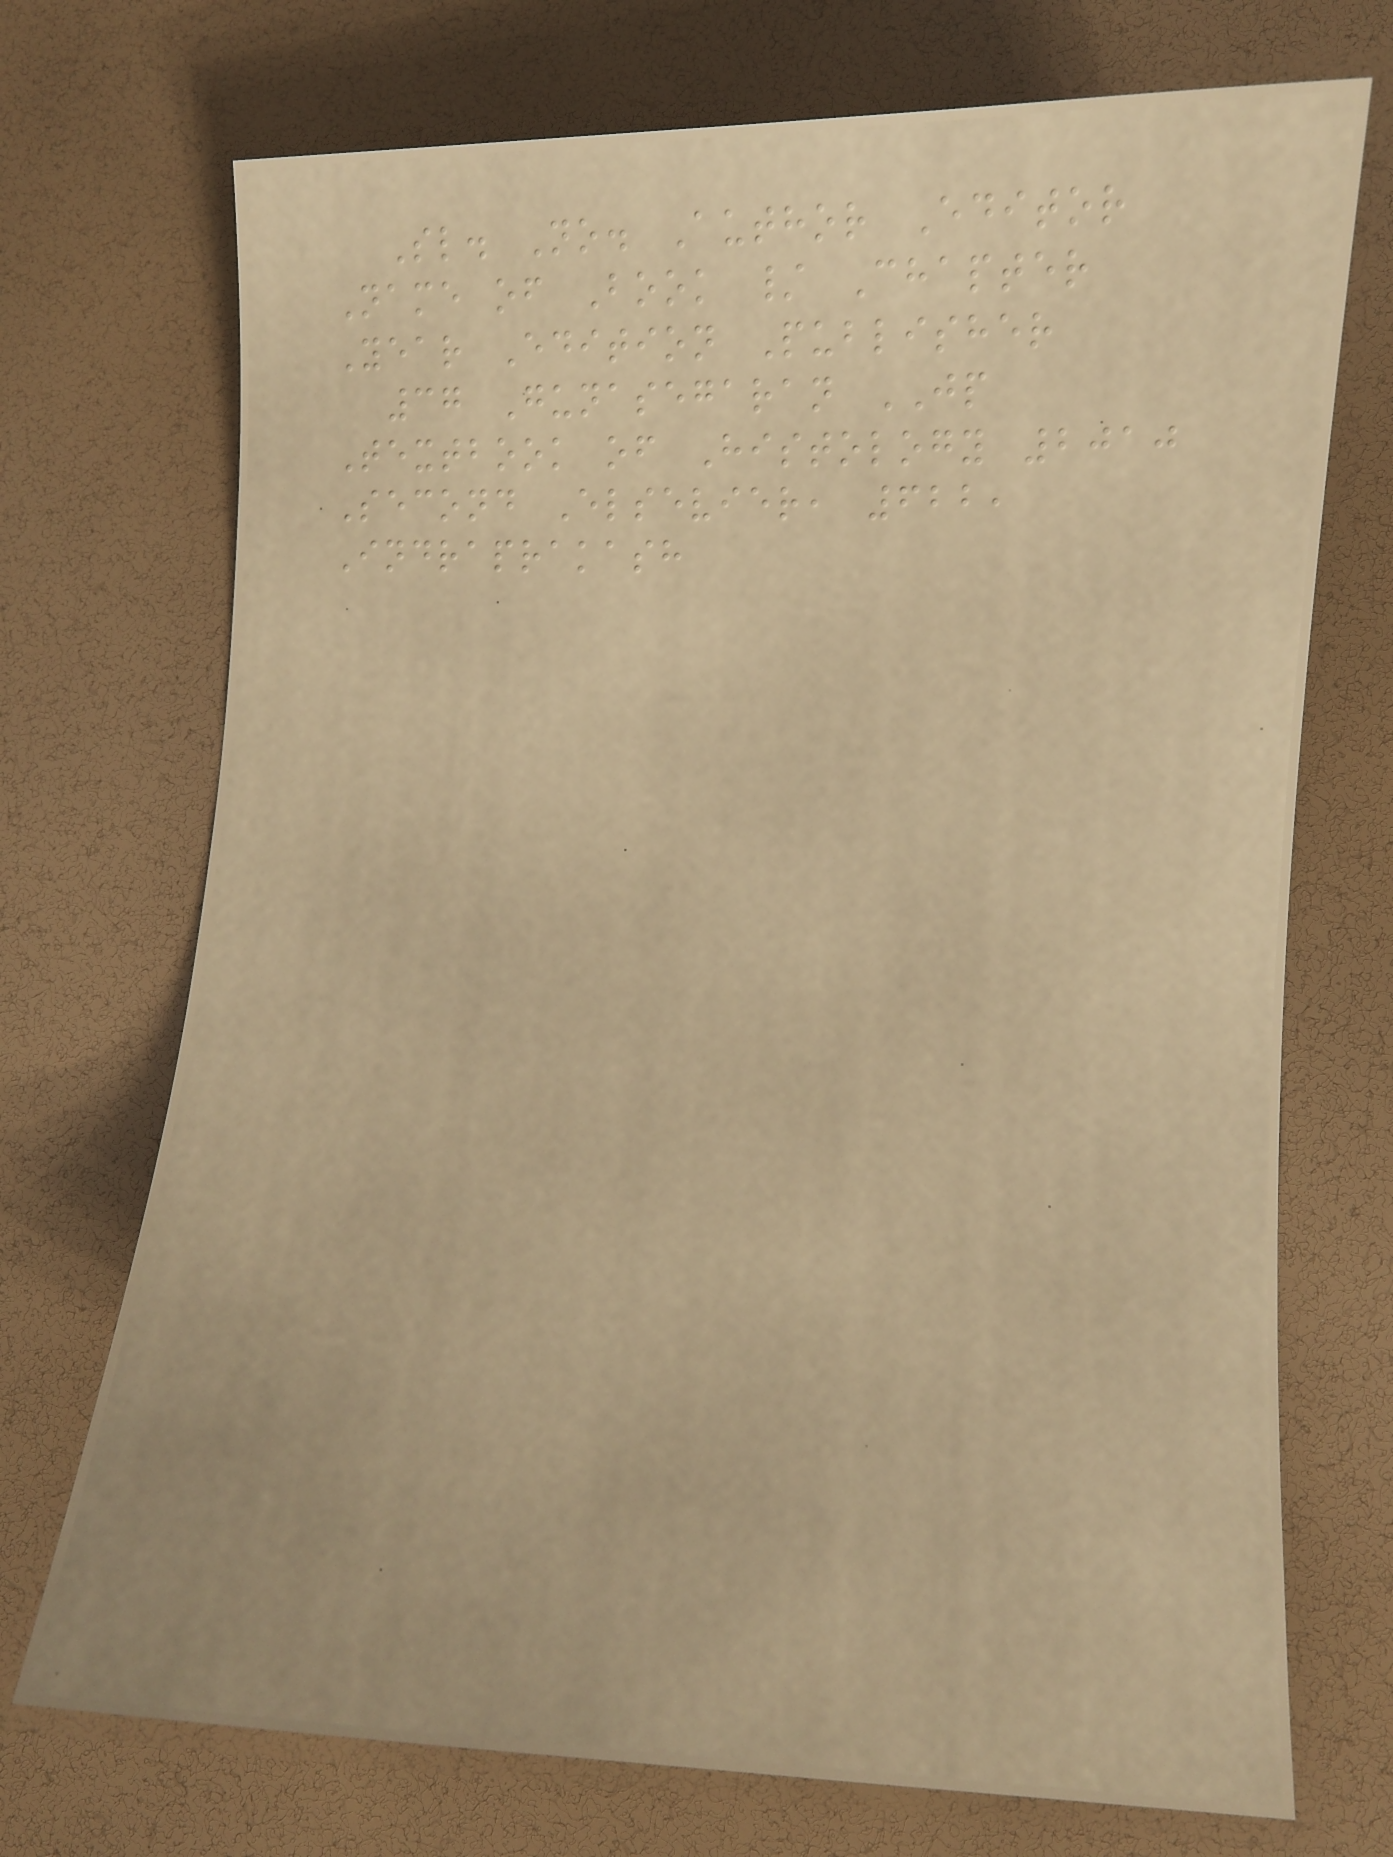Sl. No. Author Editor
Name of Book / Chapter
Year Edition Publisher
37 Gunasegaran JP
Textbook of Histology 2010
Second Elsevier, 622,
Indraprakash
